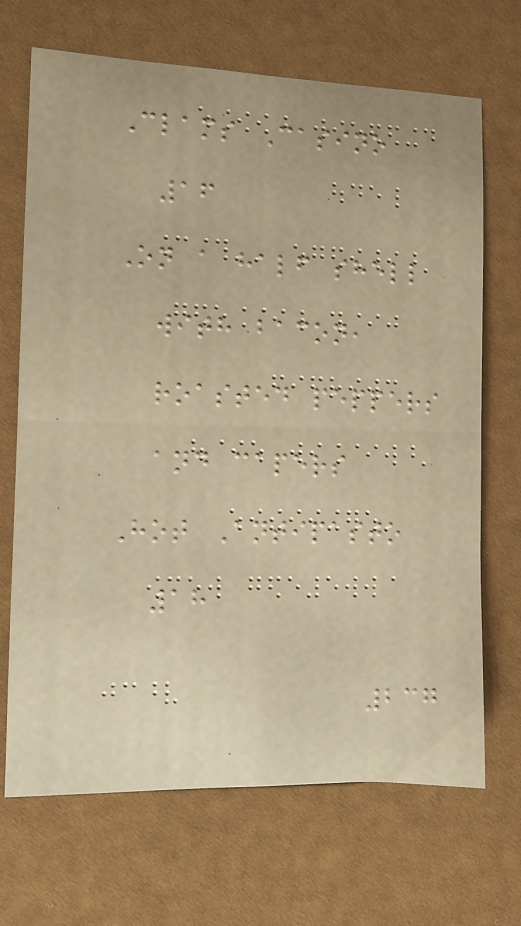Clams Casino
16
On a half shell
with bacon,
roasted peppers
and capers
Hot Antipasto
18
237
